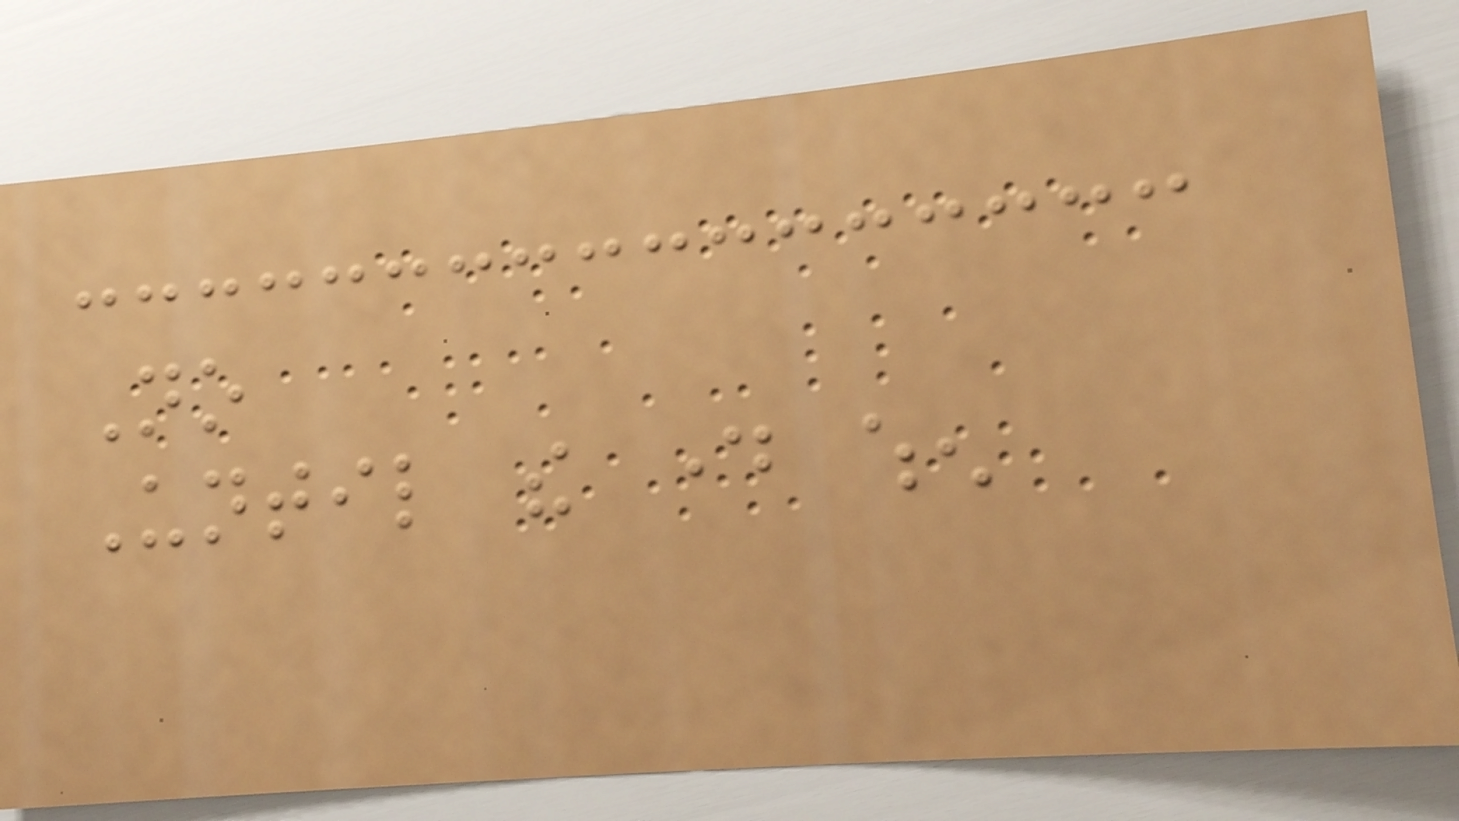No
Until the day when
